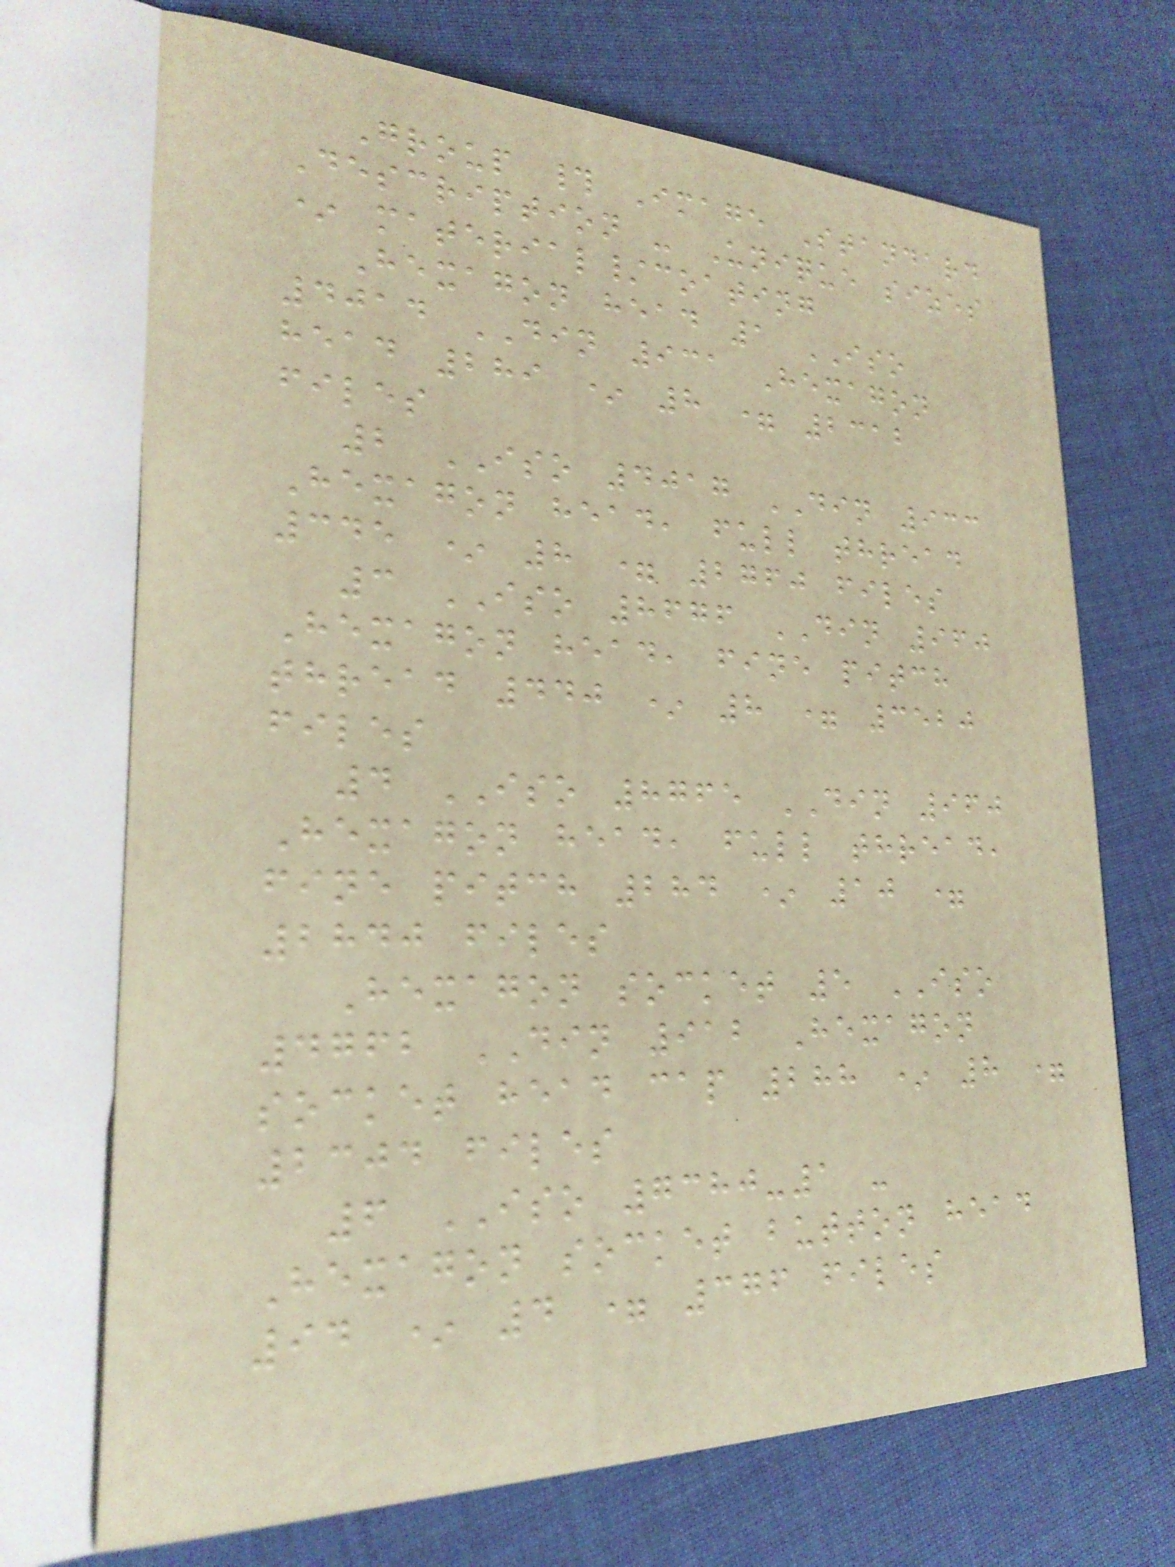Group # Image Standard
Description - Unique sizes
* material/coating
Hexagon head 1 ISO
4014 DIN 931 Hexagon
head 289 * 8 = 2312
files
2 ISO 4017 DIN 933
Hexagon head, full thread
345 * 8 = 2760 files
3 ISO 8676 DIN 960
Hexagon head, fine pitch
thread 440 * 8 = 3520
files
4 ISO 8765 DIN 960
Hexagon head, full thread,
fine pitch 284 * 10 =
2840 files
Hexagon socket 5 ISO
4762 DIN 912 Hexagon
socket head cap 288 * 8 =
2304 files
6 ISO 7380-1 -
Hexagon socket button head
94 * 4 = 376 files
